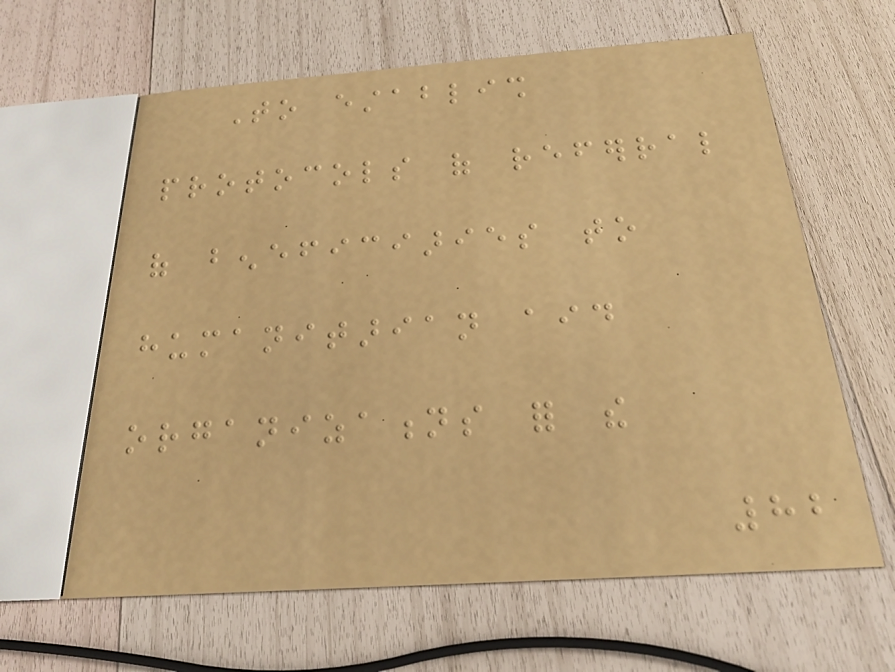To establish
protocols of referral
of beneficiaries to
humanitarian aid
organizations for the
82
